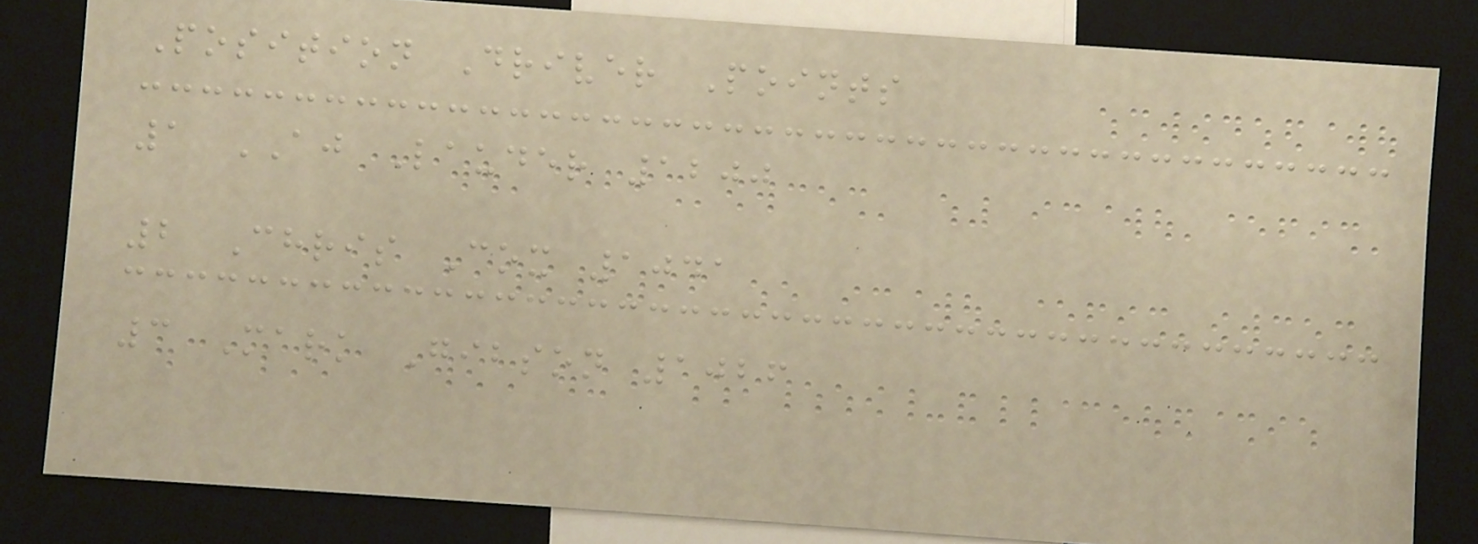Position Driver Points
1 AJ Lauder 1200
2 Chris Cox 1041
3 Mark Gibson 1026
